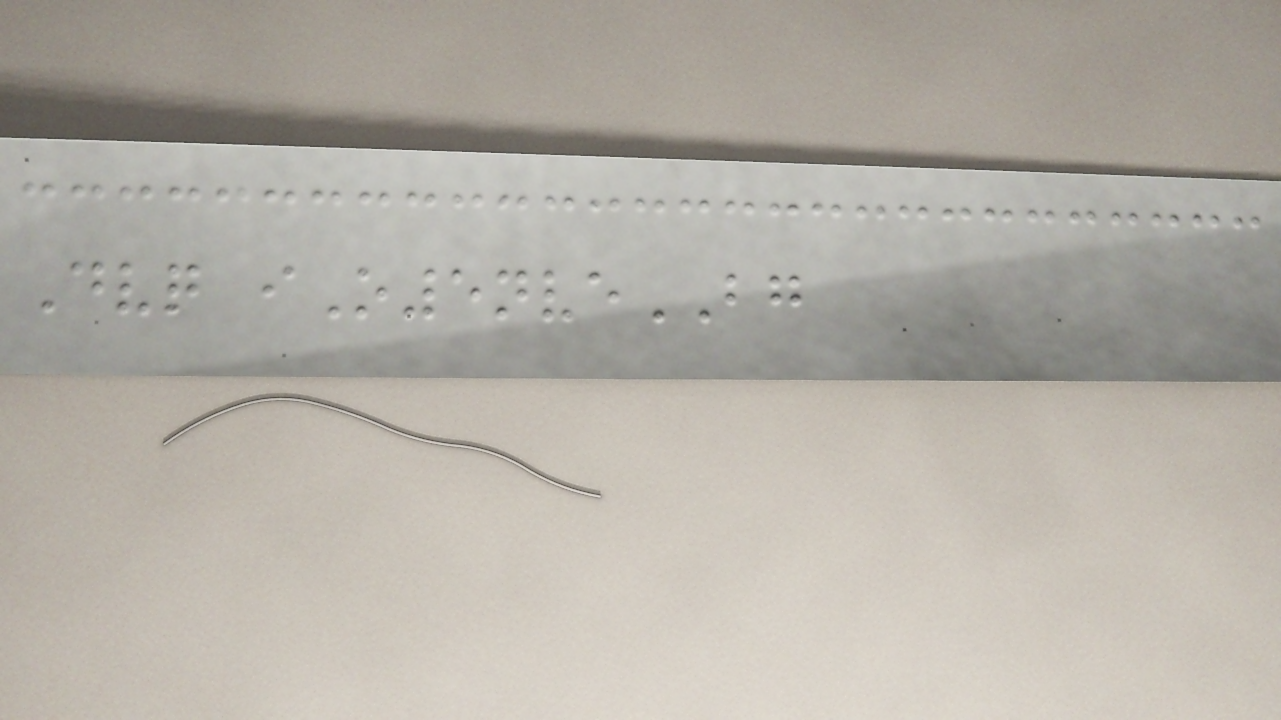Dvq iO5nveBG
